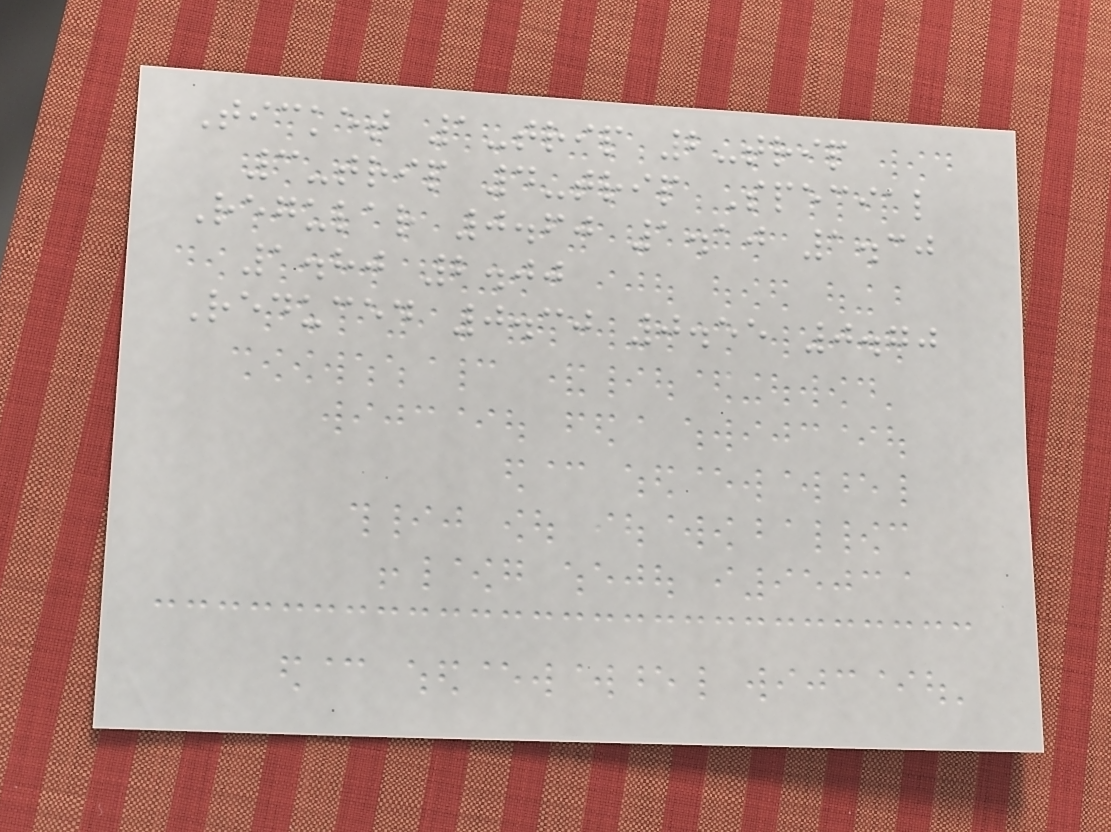Ticket 1-trip 2-trip
3-trip 4-trip Special
Regular 0.60 1.10 1.30
1.80 2.00
Reduced 0.30 0.55 0.70
